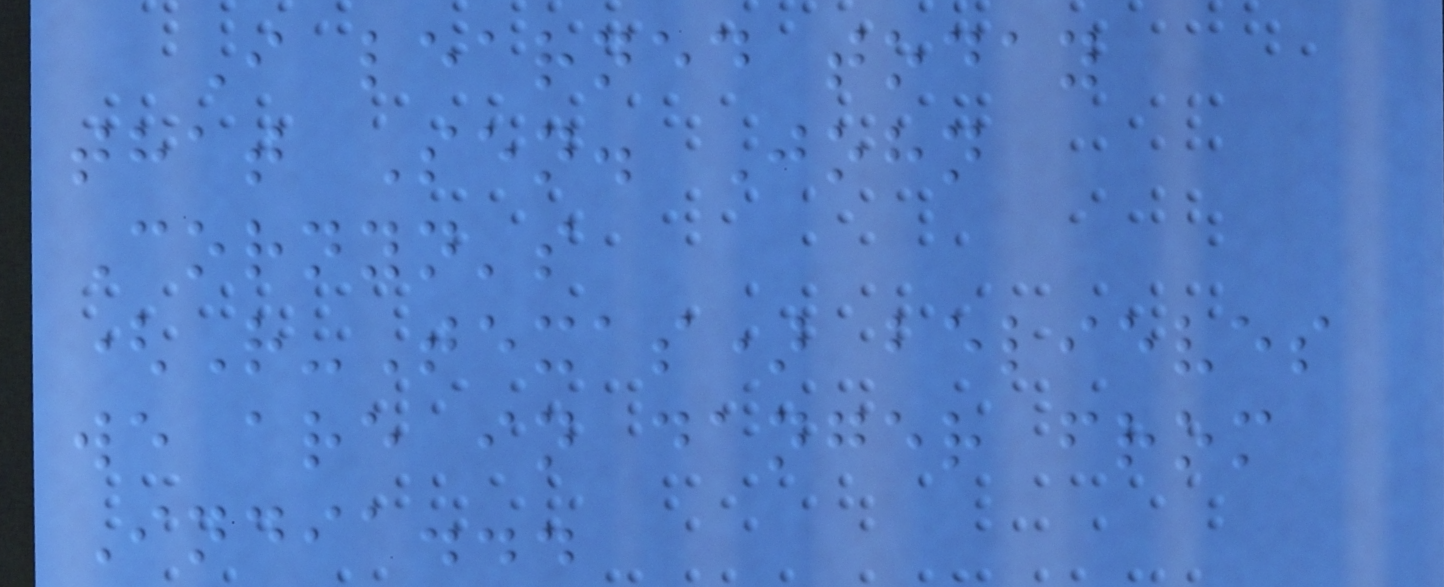I learned today
that Sen. John
Cornyn's
(R-Texas) believes
we are in danger from
India...
